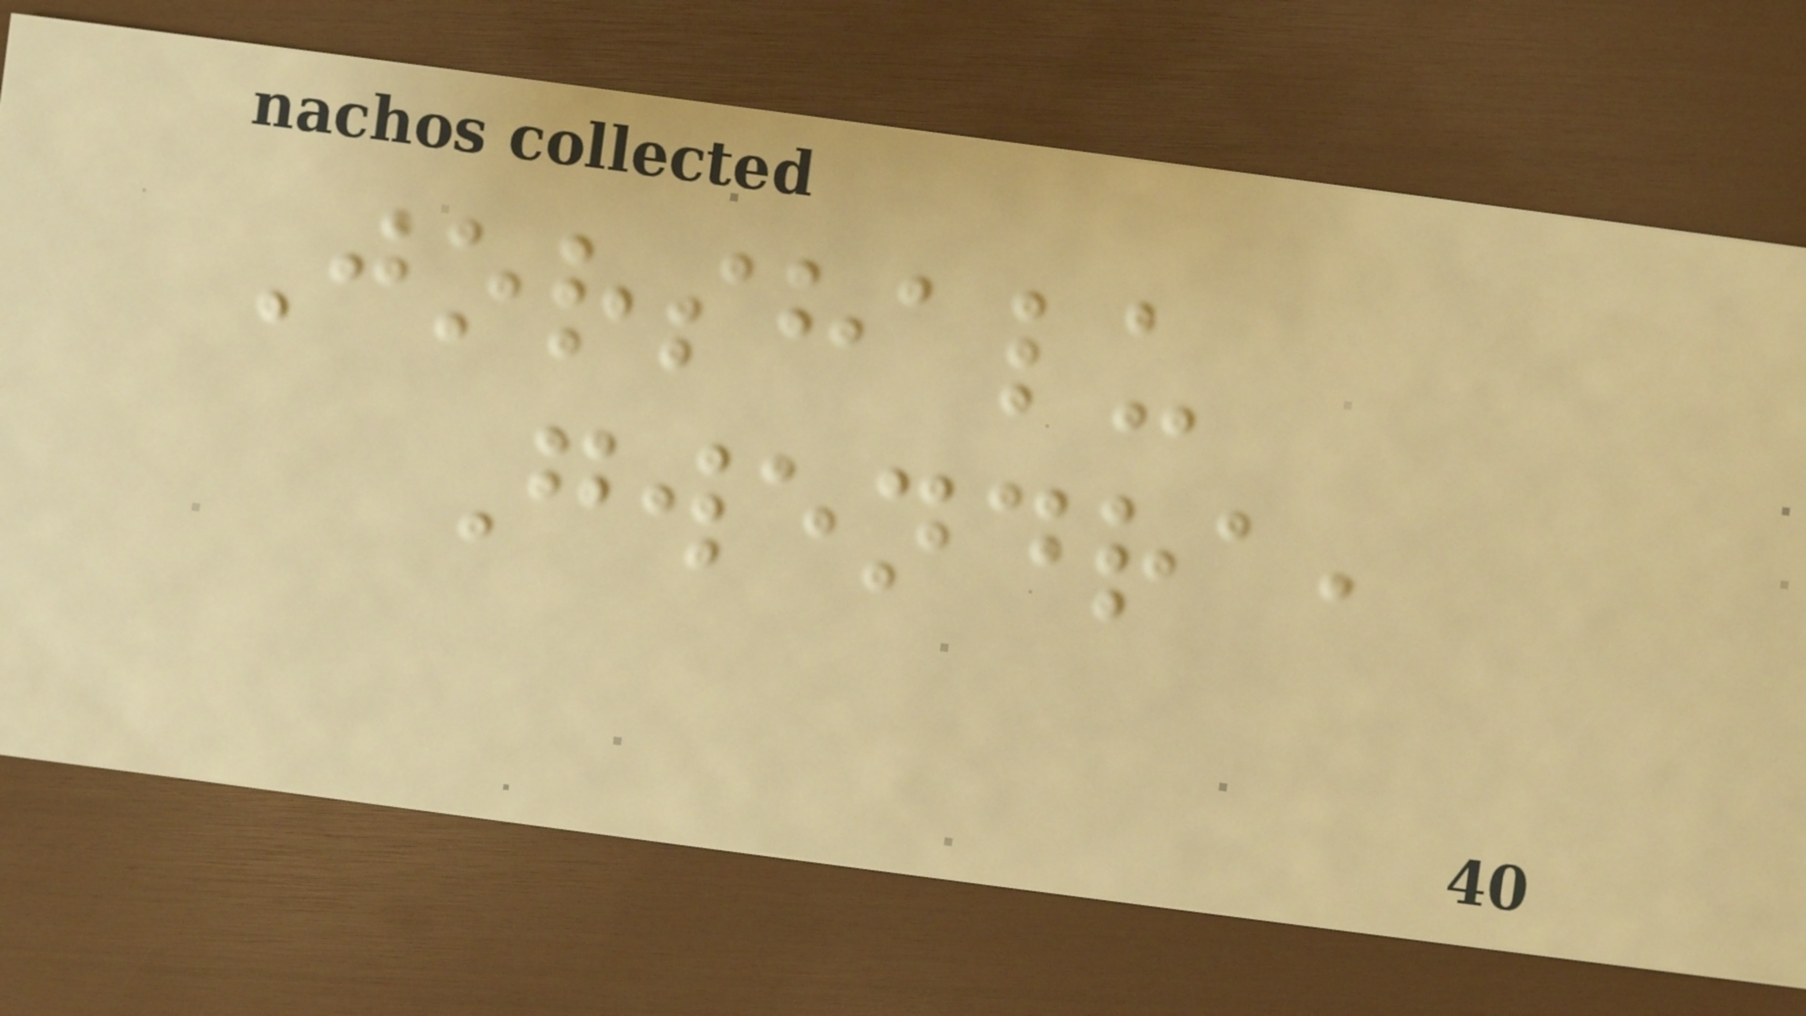Jorshalu
Gwendra,
